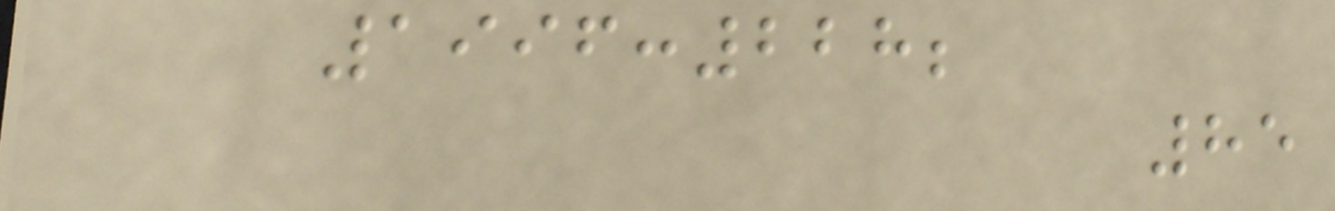1996:228;
85
